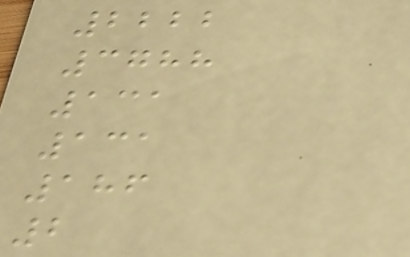2222
3788
131
131
186
2
